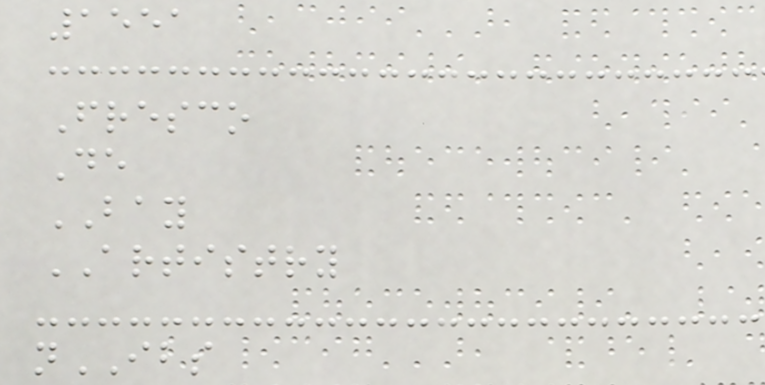1551
Fresco
De
BAY
ARTISTRY
nIBS
